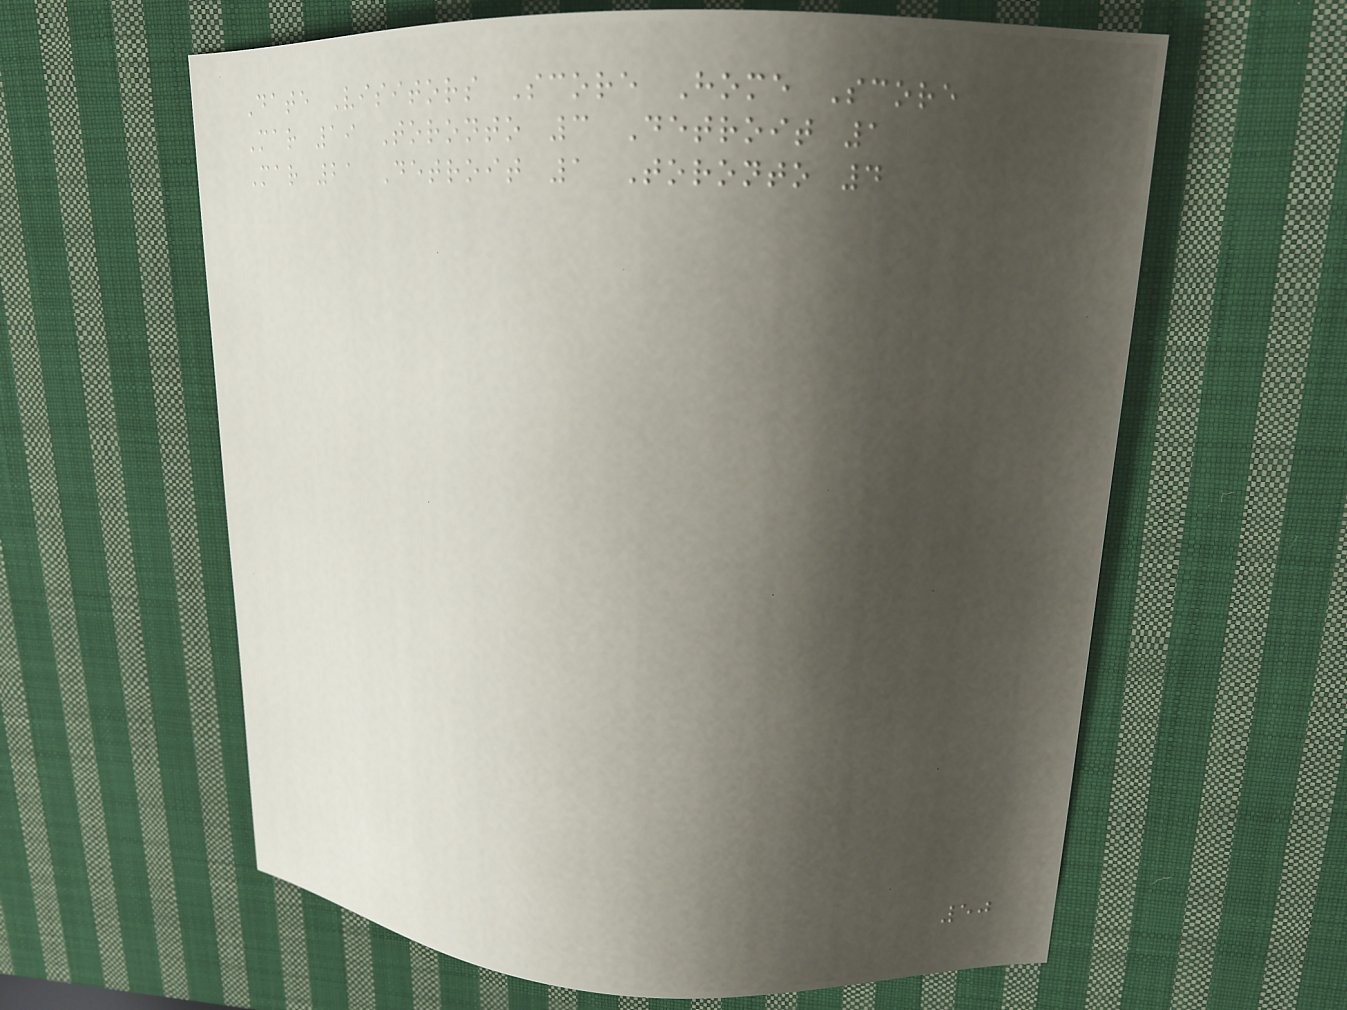Date Visitors Score Home Score
Mar 19 Toronto 3 Detroit 1
Mar 21 Detroit 1 Toronto 4
50
